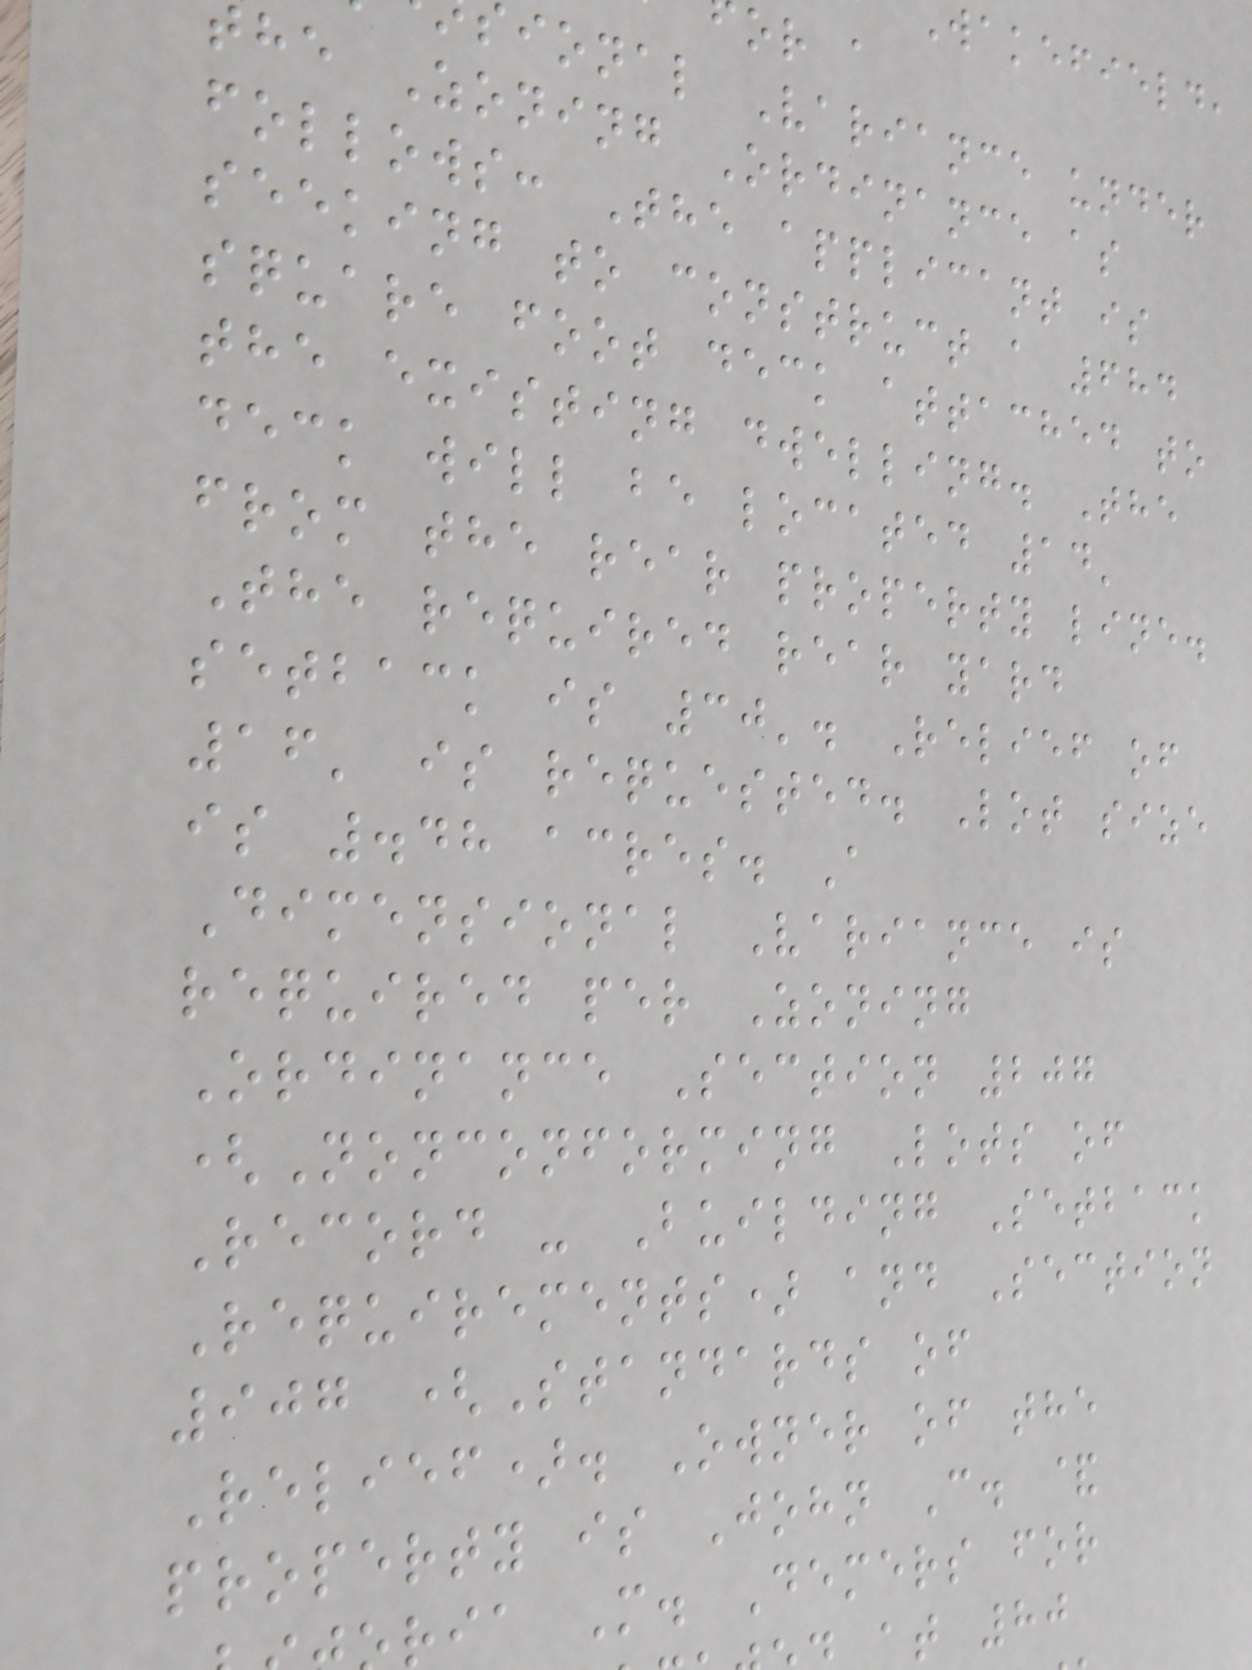wakefield,
ional Variance under
he Zoning Ordinance as
follows: The applicant is
seeking to construct a 684
square foot deck attached to
the existing dwelling. The
deck will be located 14'
from the rear property line.
The required rear yard
setback is 30'. Relief of
16' is requested. Lot size
is .48 acres. A
Dimensional Variance is
required per Zoning
Ordinance Section 207
(Nonconforming Lots of
Record - Building Setback
Requirements) and Section
907 (Standards of
Relief). Owner of the
property is John C. &
ria M. Demers for
at 80
